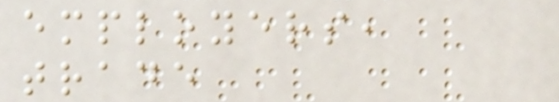employers,
trade
